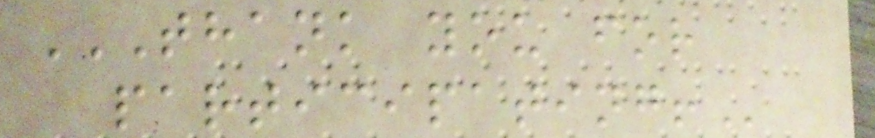THANK YOU FOR
PARTICIPATING!
